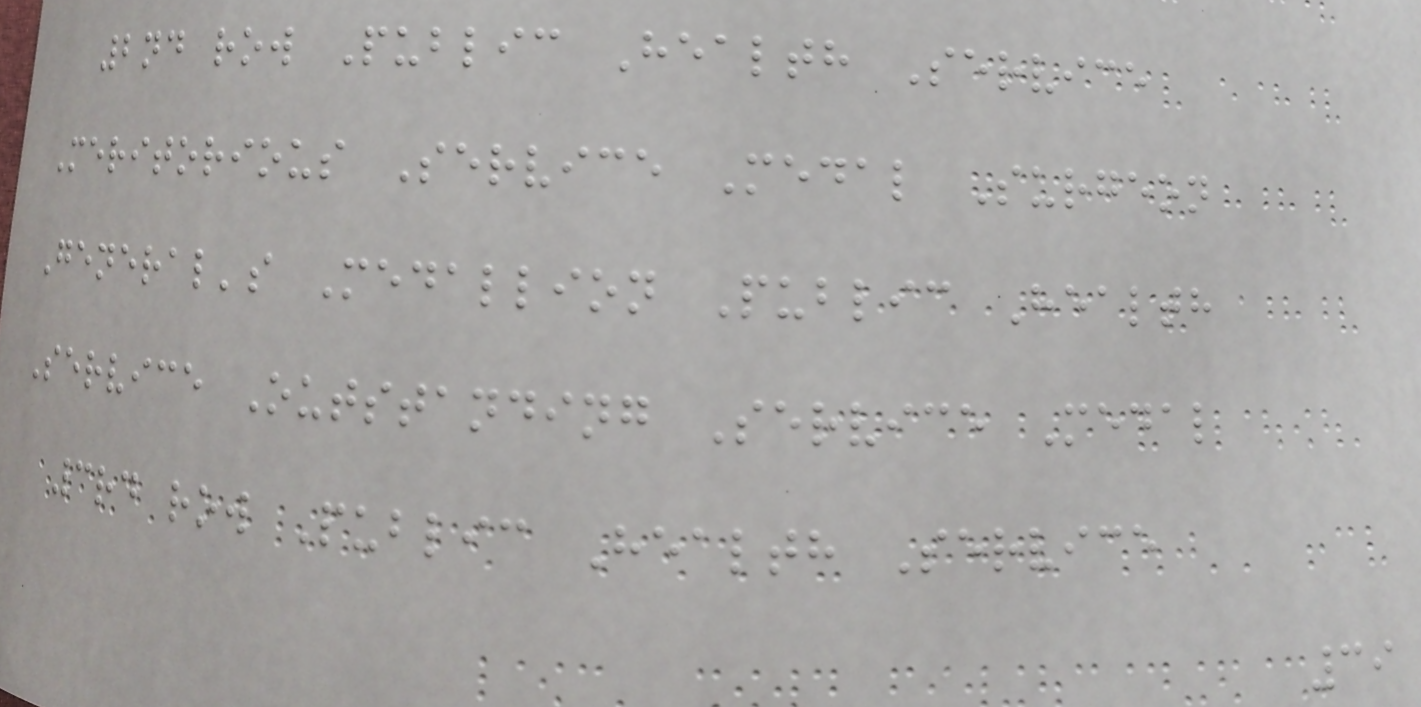2nd row Public Health Service
Meritorious Service Medal Surgeon
General's Medallion Public Health
Service Outstanding Service Medal
3rd row Public Health Service
39
